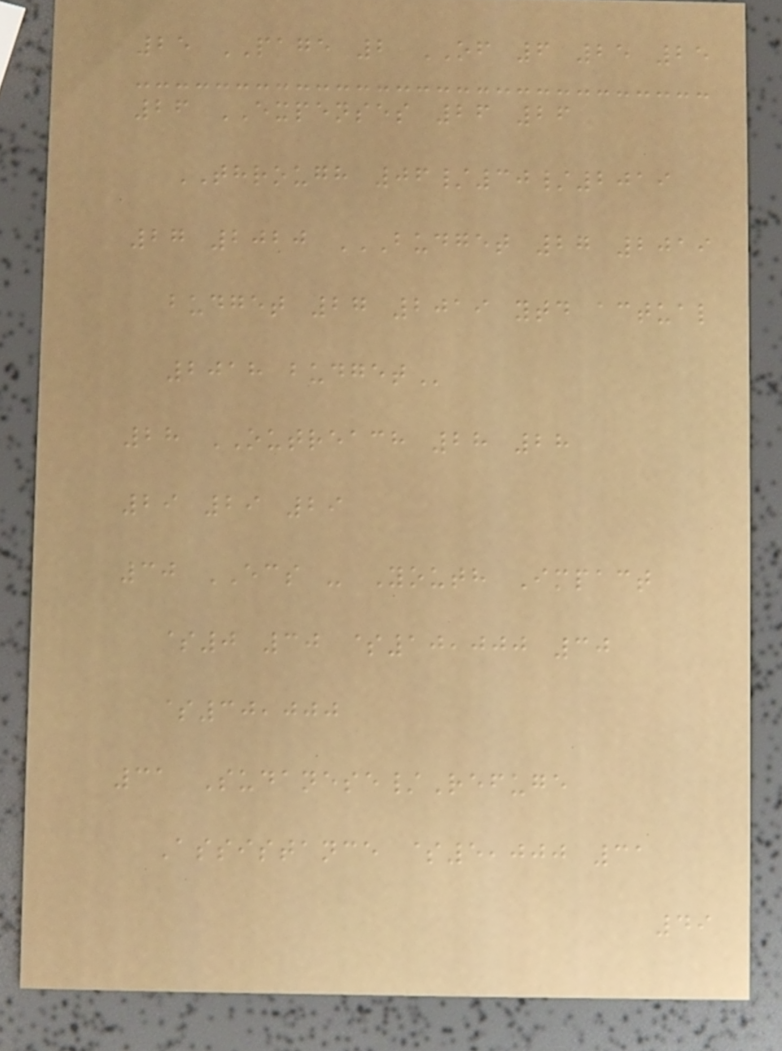25 PAGE 2 OF 6 25 25
26 EXPENSES 26 26
THROUGH 06/30/2019
27 2020 BUDGET 27 2019
BUDGET 27 2019 YTD ACTUAL
2018 BUDGET
28 OUTREACH 28 28
29 29 29
30 ECS - Youth Impact
$0 30 $10,000 30
$30,000
31 Sudanese/Refuge
Assistance $5,000 31
49
